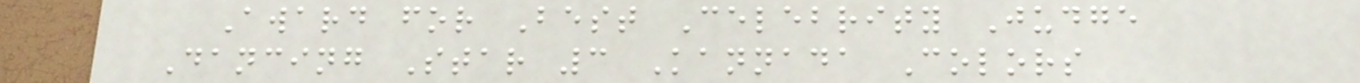Award for Best Celebrity Judge
Dancing Star 3 Kannada Colors
